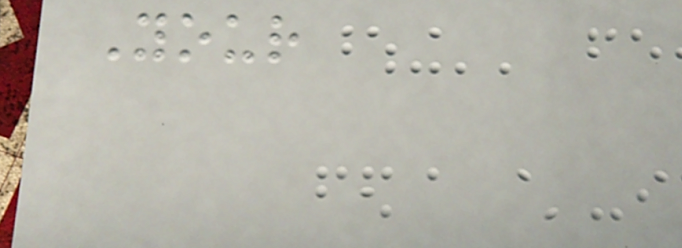Your
